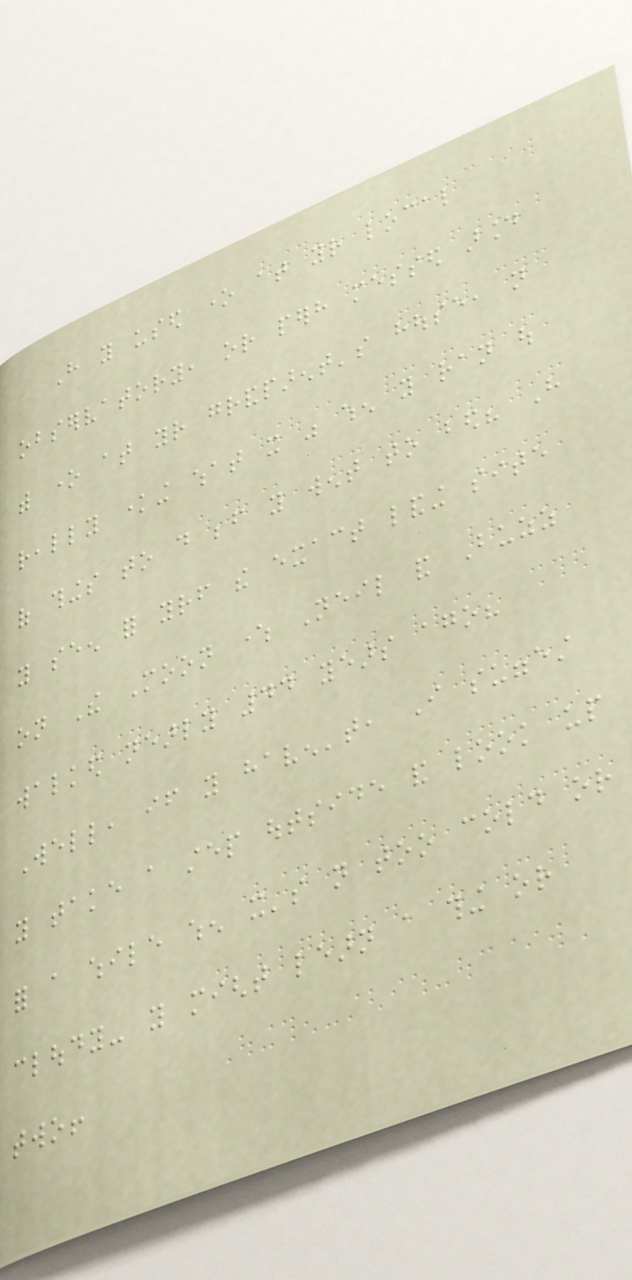Have you used one at your local
observatory, or perhaps messed around
with one at your grandparent's house, not
really knowing what it was when you ran out
of things to do before you went to bed? Have
you seen for yourself the exact landing site
on The Moon where Neil and Buzz
walked nearly 44 years ago?
Well, if you haven't, I suggest
you take a step outside and look up
for a while when it's not too cold or
cloudy- you might learn a thing or
two!
